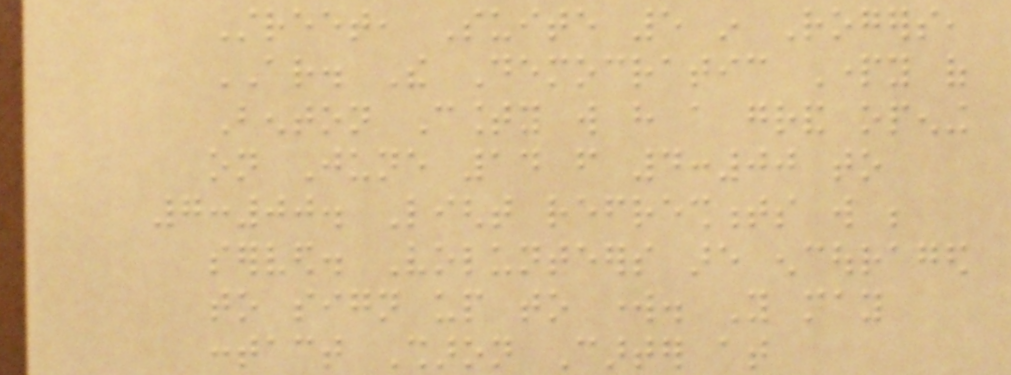Street, Suite 5 in Rogers,
AR. The Democratic Party of
Benton County will have a grand opening
on June 14 from 4:00 to
7:00. Light refreshments will be
served. Volunteers are encouraged
to sign up to work. You may
contact Sharon Carter at
